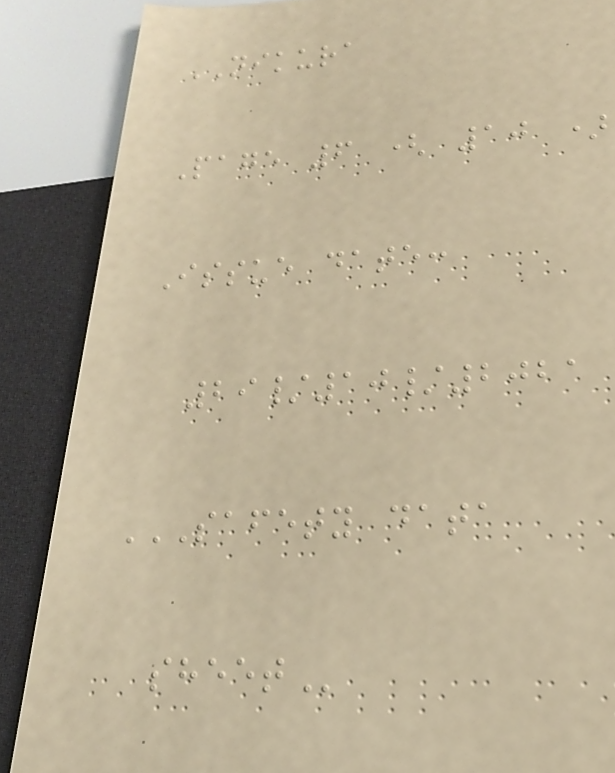NIKURA
Page 6 ( 10 )
Issue date:
29/10/2021
SAFETY DATA
SHEET
